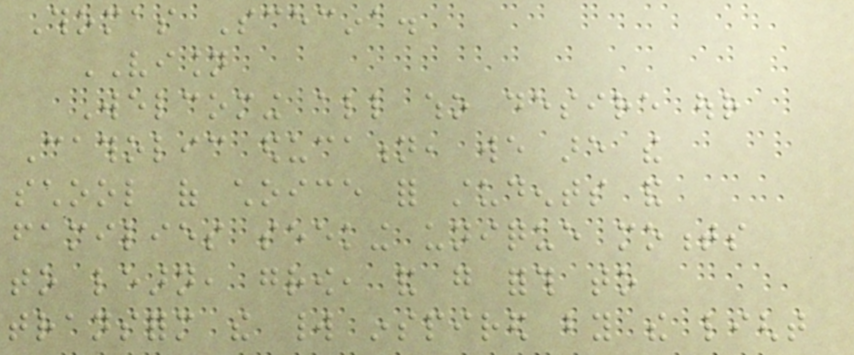Thomas Scecina.
VISION
Welcoming all who desire our
Catholic education, we are the
school of choice for students and
families seeking unique moments
to learn, grow, and go forth to
transform the world inspired by the light
